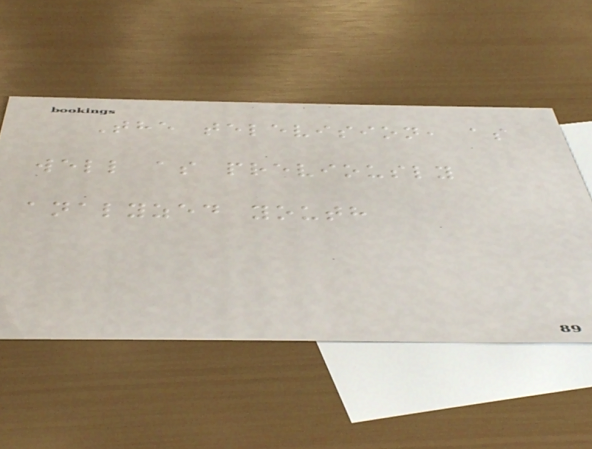The television, as
well as previously
analyzed youth
